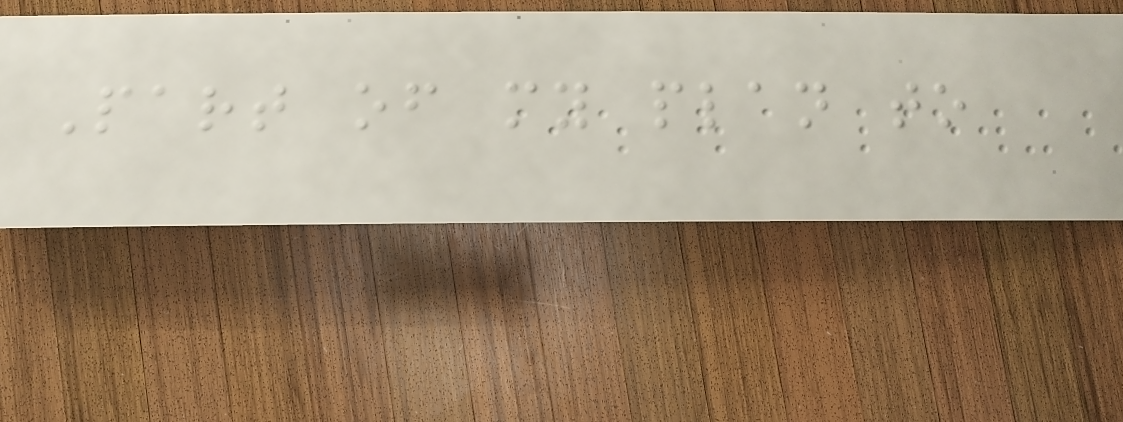Part of my plan to
